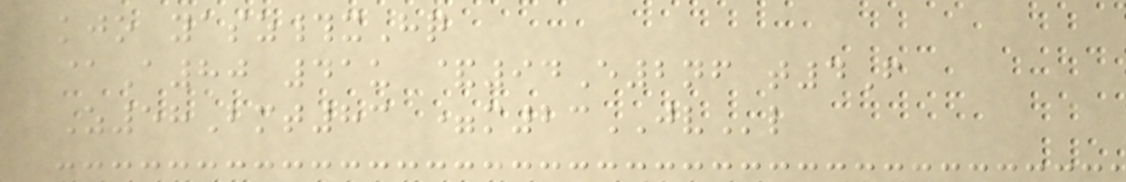kjo yasz#xHq
@A80 41u &94E2nf t4F
Z58Bmt83 =m23JVl
